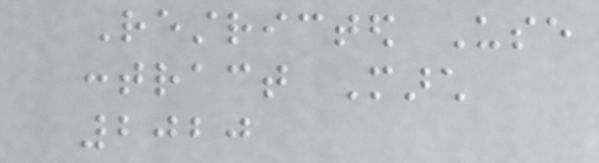Restricted Use
contract March
2020
